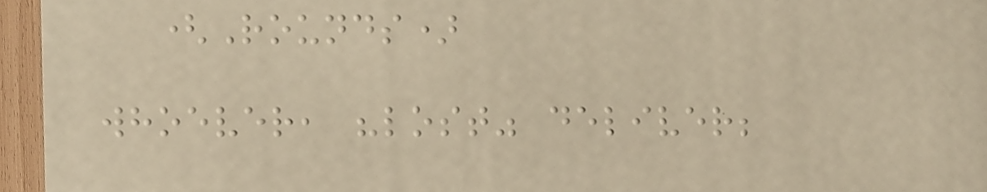(Rounds)
whoever, "lost" deliver;
